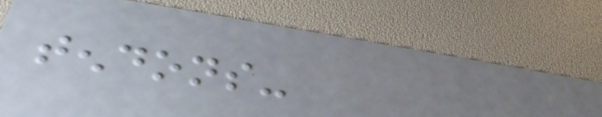tendons-
